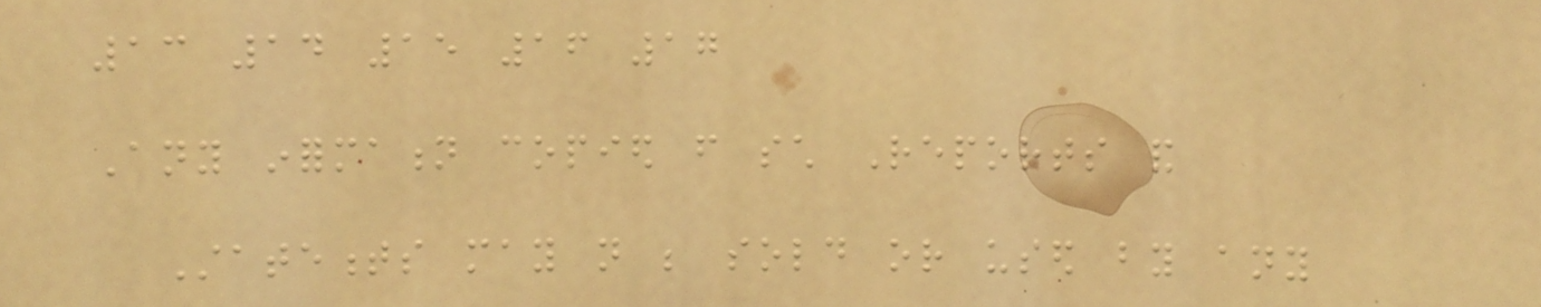13 14 15 16 17
Any information copied from such Reports and
Statements may not be sold or used by any
